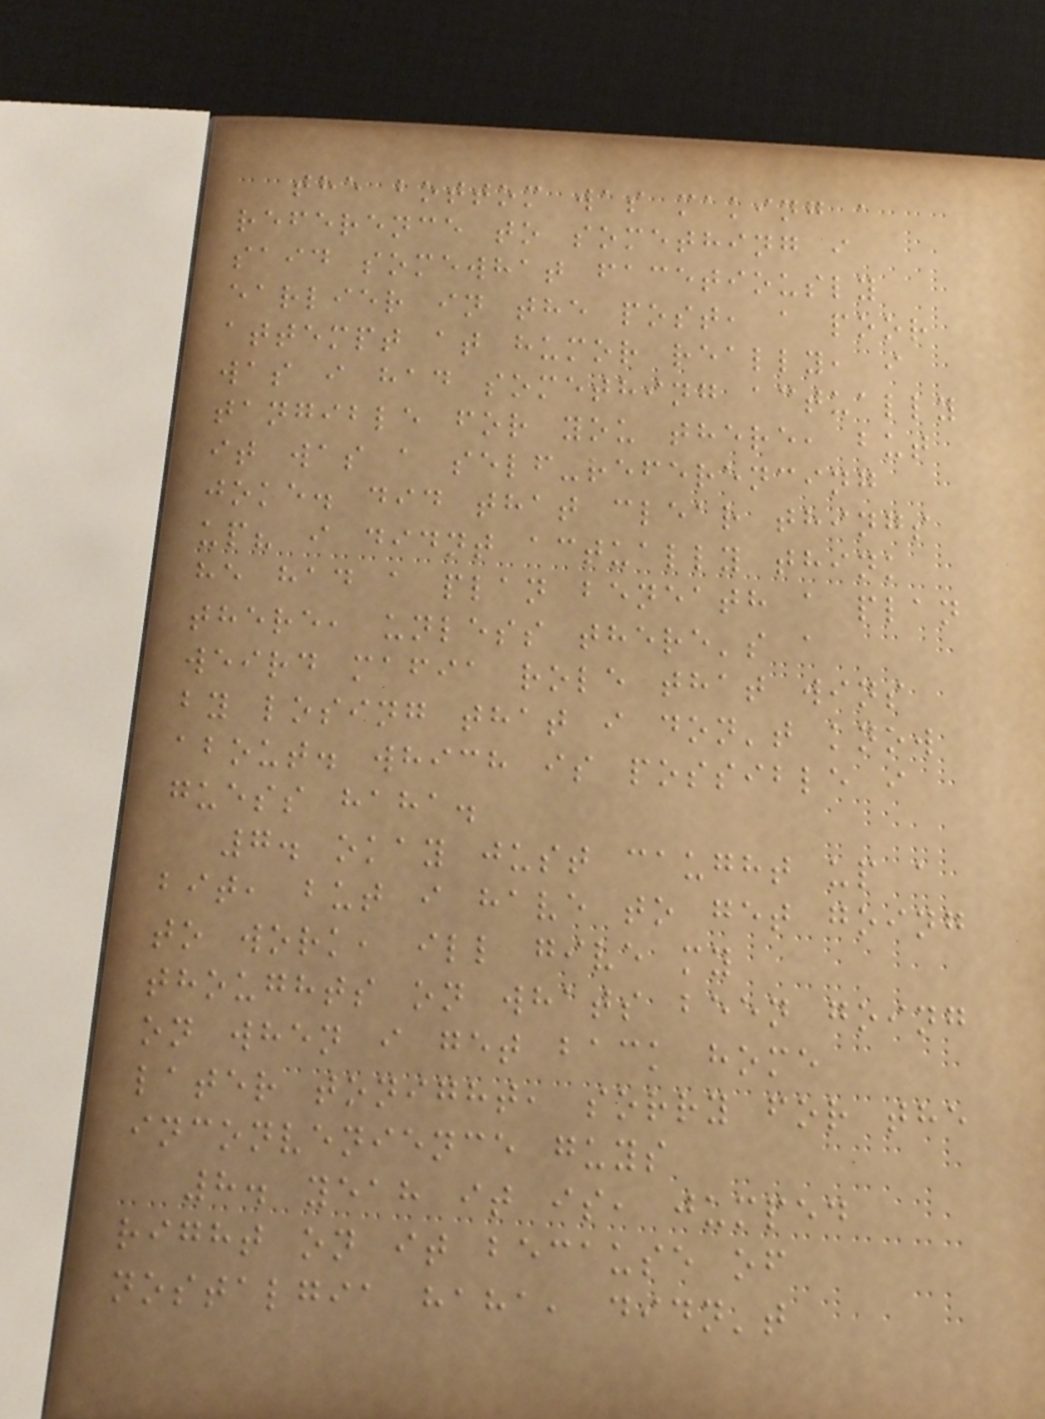the bottom was making a
reference to something i
said somewhat facetiously
earlier in the post, a poor
attempt at humor really, i
was i had something actually
tangible for you there, but
it was a self-referencing
joke. did that clear things
up? i didnt actually think
he had a plan beneath a plan
there, unless there's a
weird mafia role that wins
by losing that i don't know
about. which is possible i
guess haha.
7. okay just caught up a
bit, but i have to get going
to work, ill give my
thoughts on whats been going
on when i get back home
later tonight, sorry for the
inconvenience guys
8. yeah it is, jumped
right on it because of
nostalgia haha, didn't
